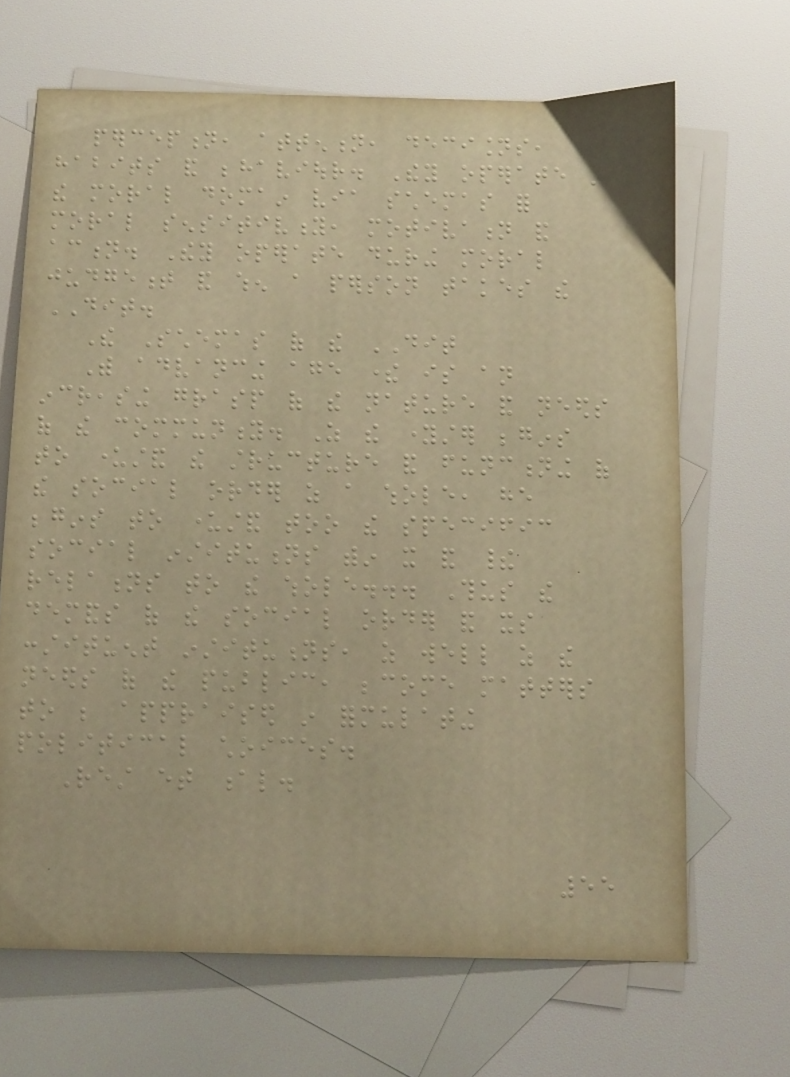perception, attention, decisions,
habits and behaviour. They operate in
the moral domain via schemas for
moral sensitivity, motivation and
action. They operate during moral
judgement and when a person takes the
DIT.
The Schemas of the DIT
With advancing age there is an
increasing grasp of the nature and needs
of the community. As the youngster begins
to understand the structure and functioning of
the social order as a whole, he
begins to understand too the specific
social institutions within it and their
relations to the whole... Thus the
demands of the social order and its
constituent institutions, as well as the
needs of the public, become matters
to be appraised in formulating
political choices.
Rest et al.
55
